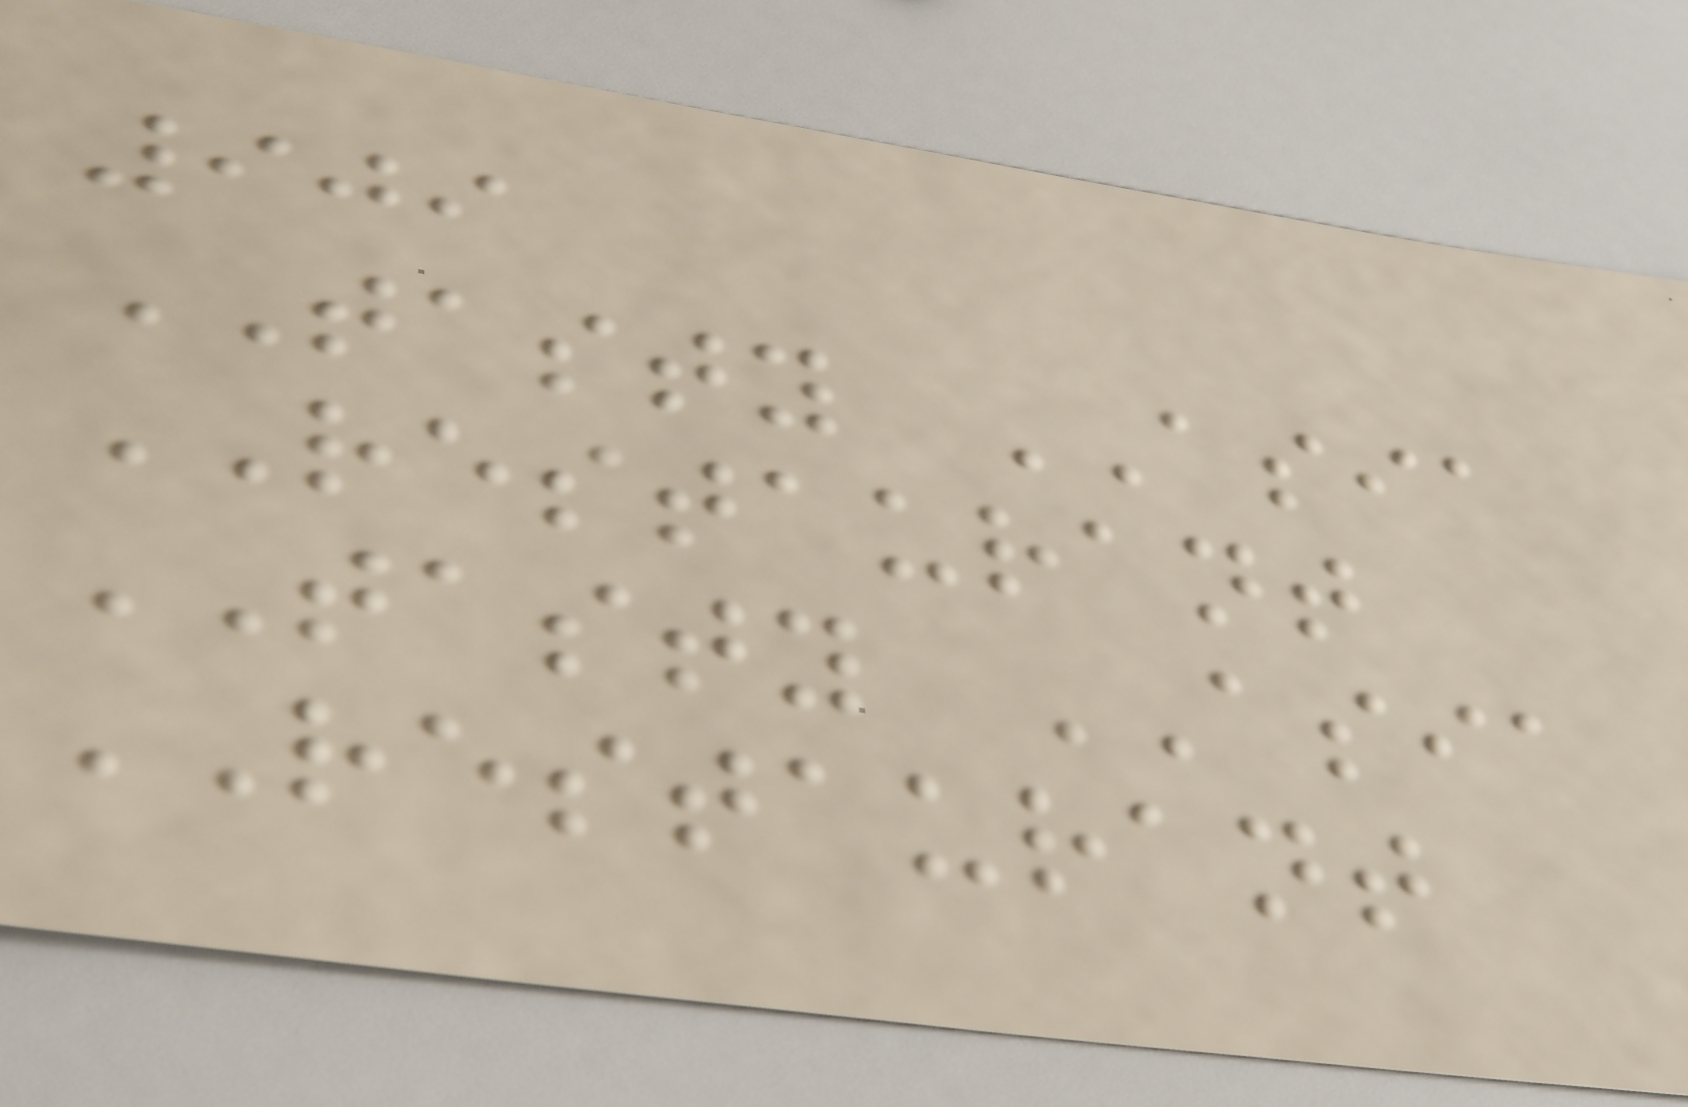909
TASTY ASIA
RESTAURANT
TASTY ASIA
RESTAURANT
